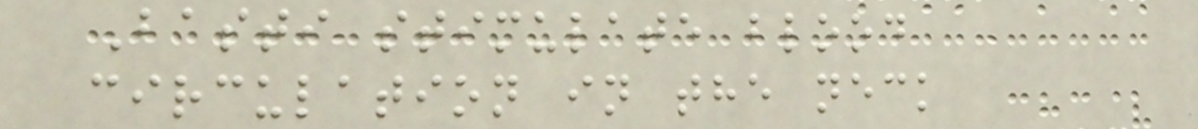Basti stimulate blood
circulation in the neck
